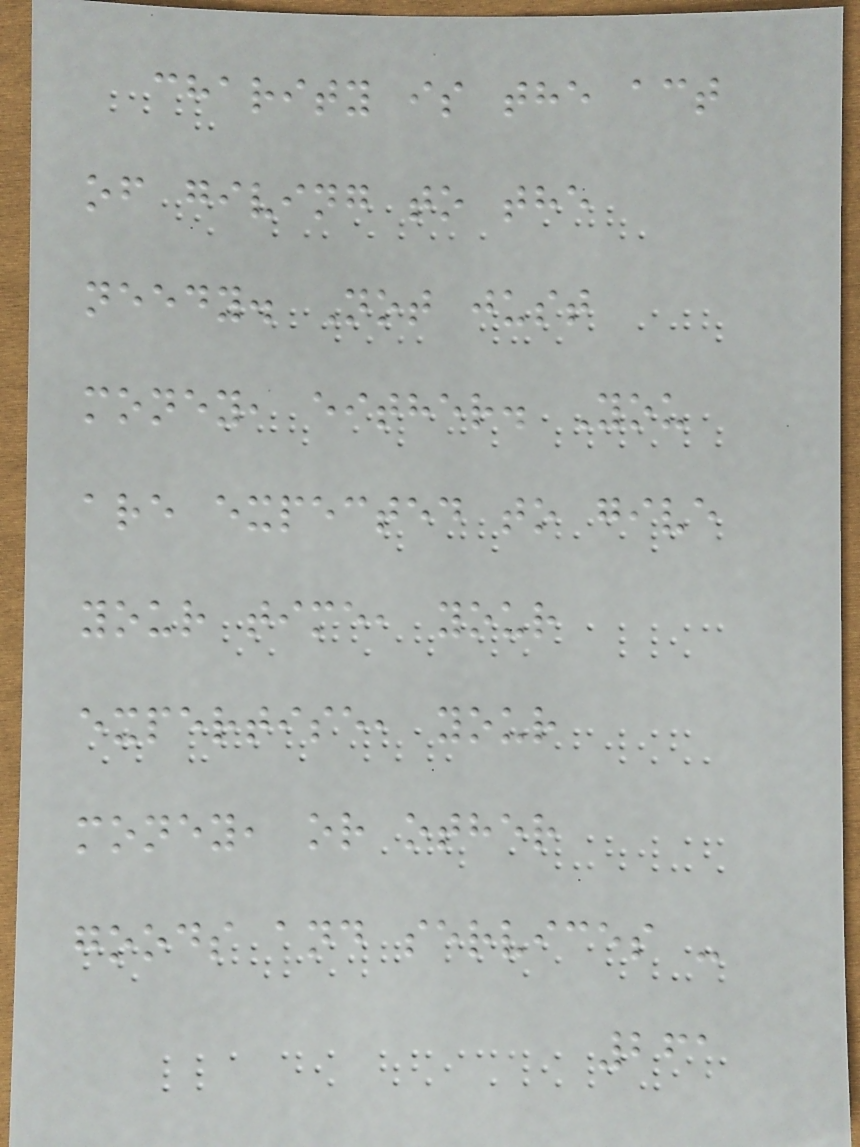charity is the act
of giving to the
needy. Not just
money, either. You
are expected to give
your time, your
expertise, your
money, or other
goods and services -
261
